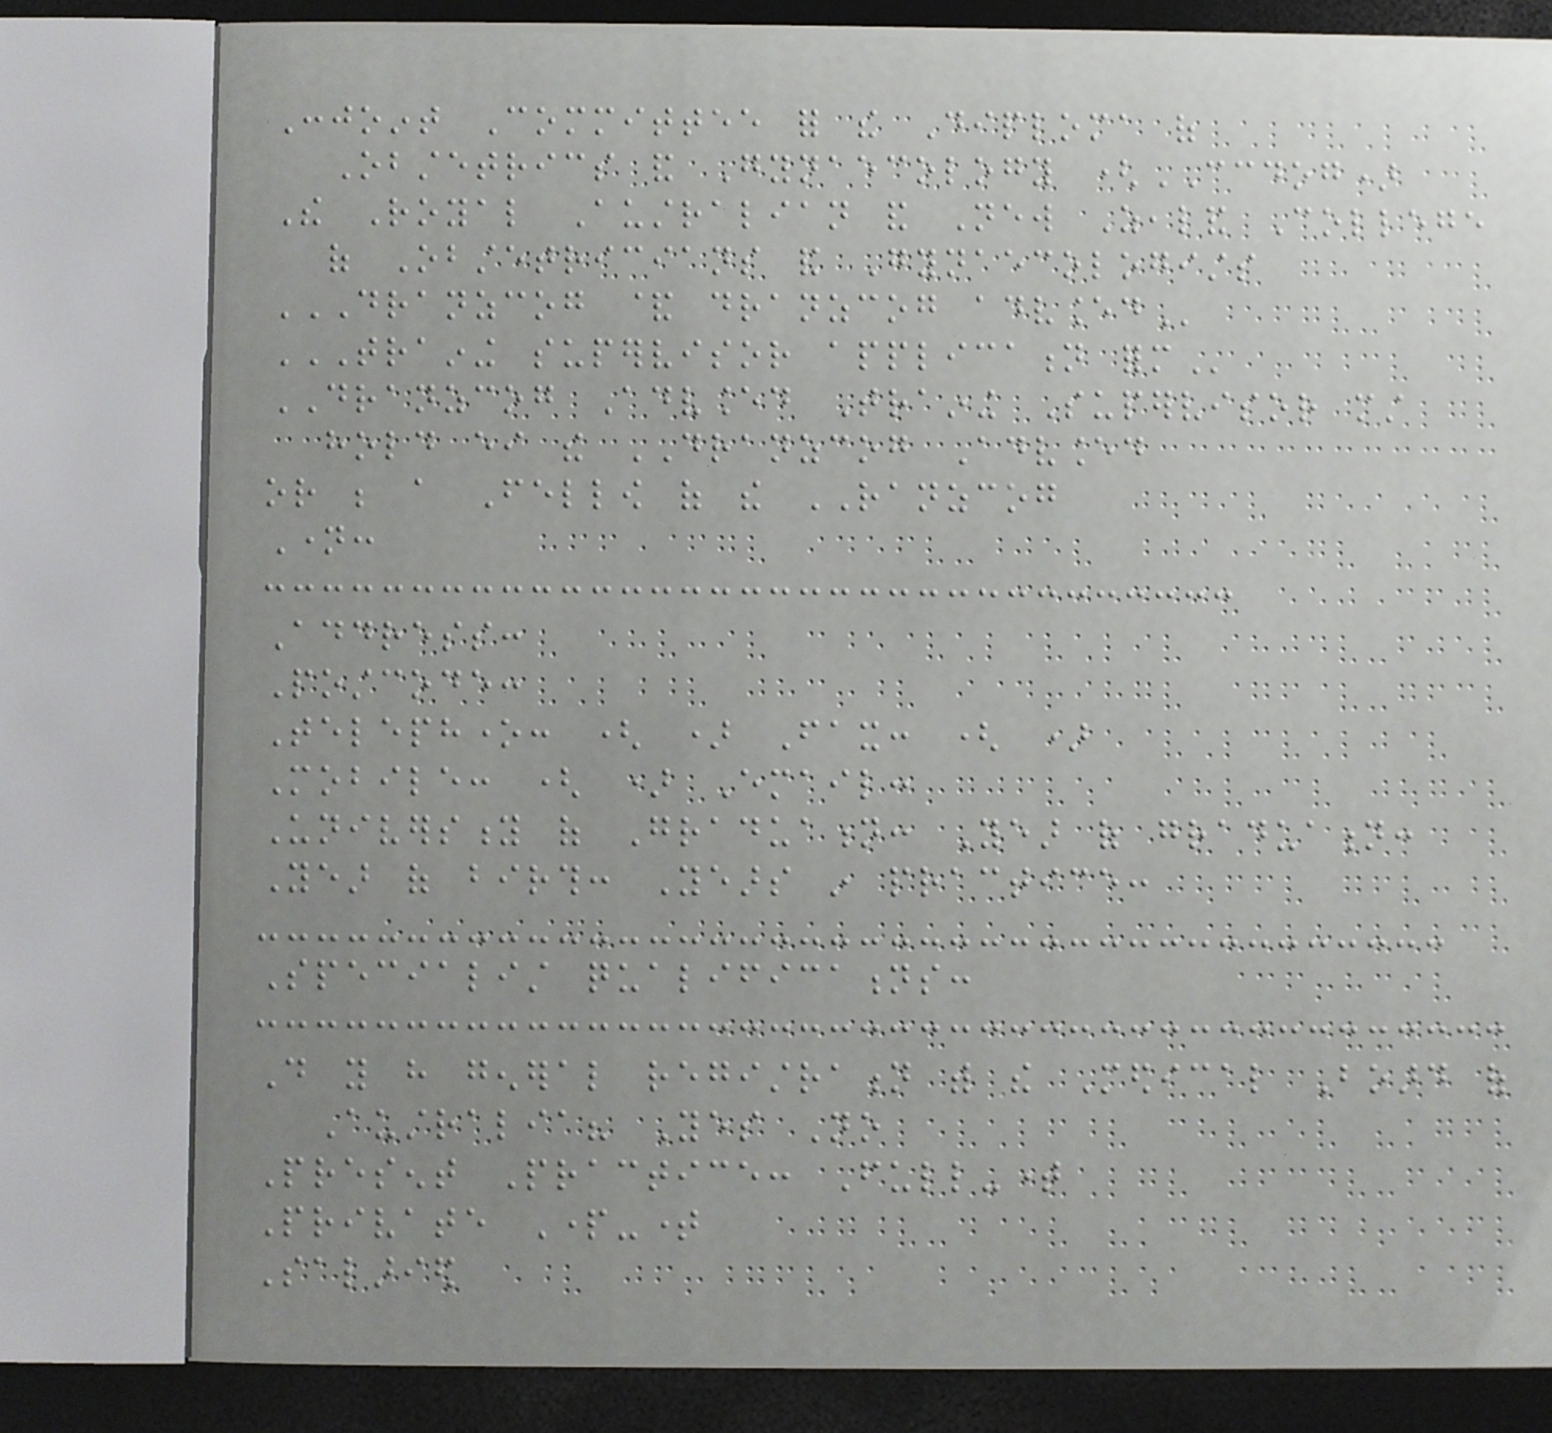Conjoint Committee for the Diploma of
Obstetrics and Gynaecology (CCDOG)
The Royal Australian and New Zealand College
of Obstetricians and Gynaecologists
DRANZCOG & DRANZCOG ADVANCED
TRAINING SUPERVISOR APPLICATION FORM
DRANZCOG Advanced Training Supervisor must
hold either the DRANZCOG Advanced
or be a Fellow of the RANZCOG
Name:
Address:
Postcode:
Telephone: ( ) Fax: ( )
Mobile: ( ) Email:
University of Graduation: Year of graduation:
Year of birth: Years in practice:
Specialist qualifications:
Do you have general registration with the Medical Board of
Australia? Yes No
Present Practice: Full-time
Private Part-time
Salaried
